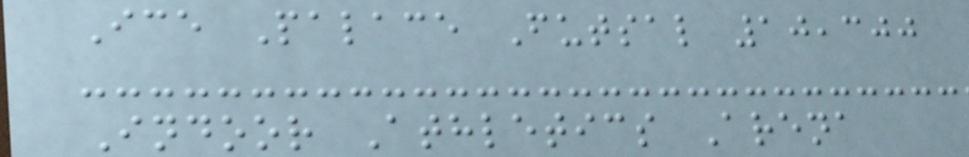Ice Palace Futsal 10,300
Indoor Athletics Arena
